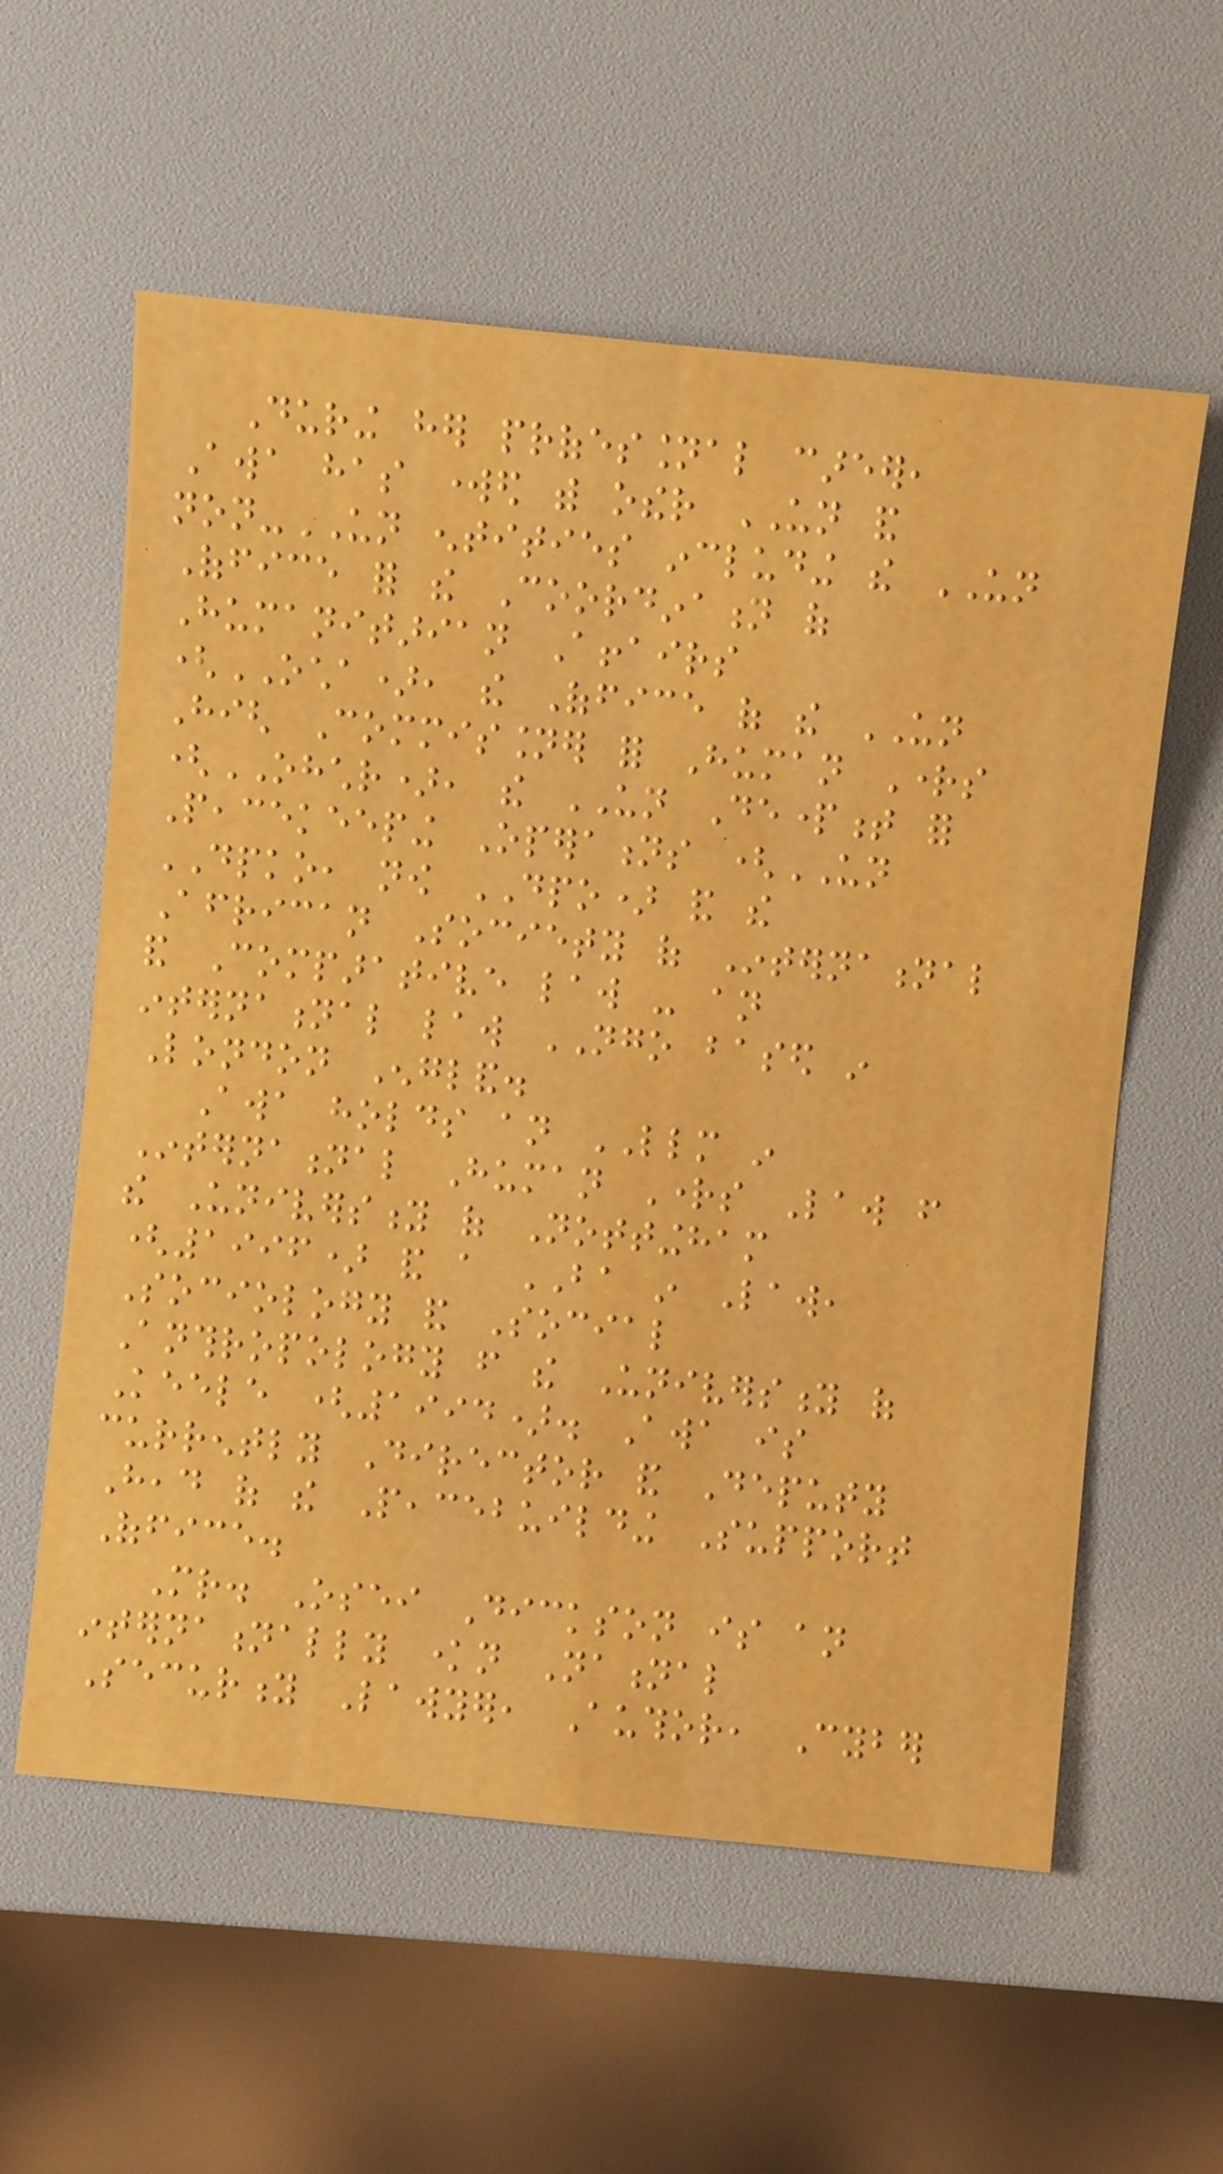During her professional career,
Awa has worked with other UN and
non-UN entities including the UN
Office for the Coordination of
Humanitarian Affairs
(OCHA), the Office of the UN
High Commissioner for Human Rights
(OHCHR), the UN Department for
Peacekeeping Operations (UN
DPKO, now DPO) and the
African Society of International
and Comparative law - an
international law NGO based in
London England.
Awa holds an LLM in
International Human Rights Law from
the University of Nottingham
(1996) and a BA in Law,
Sociology and Social
Anthropology from the University of
Keele (1994). Awa is
currently Director and Deputy
Head of the Peacebuilding Support
Office.
Mr. Osei Dickson is an
internationally known National
Security Lawyer, Author, Cyber
